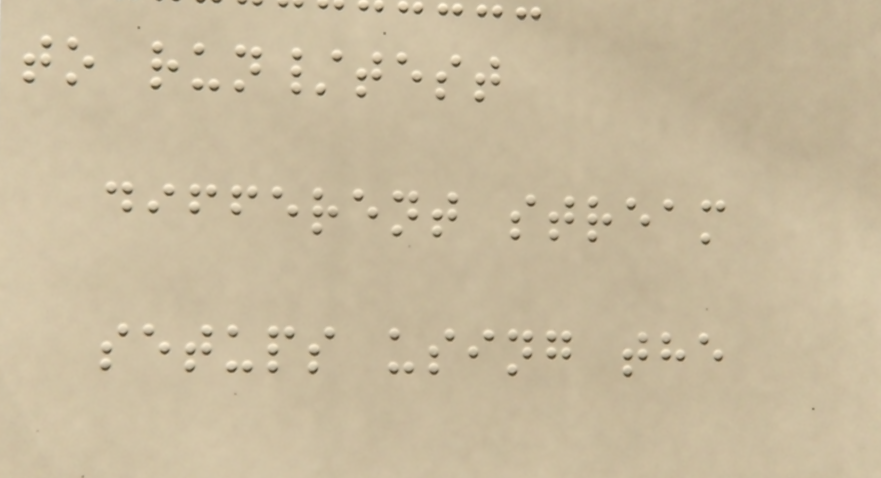to run/test
different stream
setups using the
